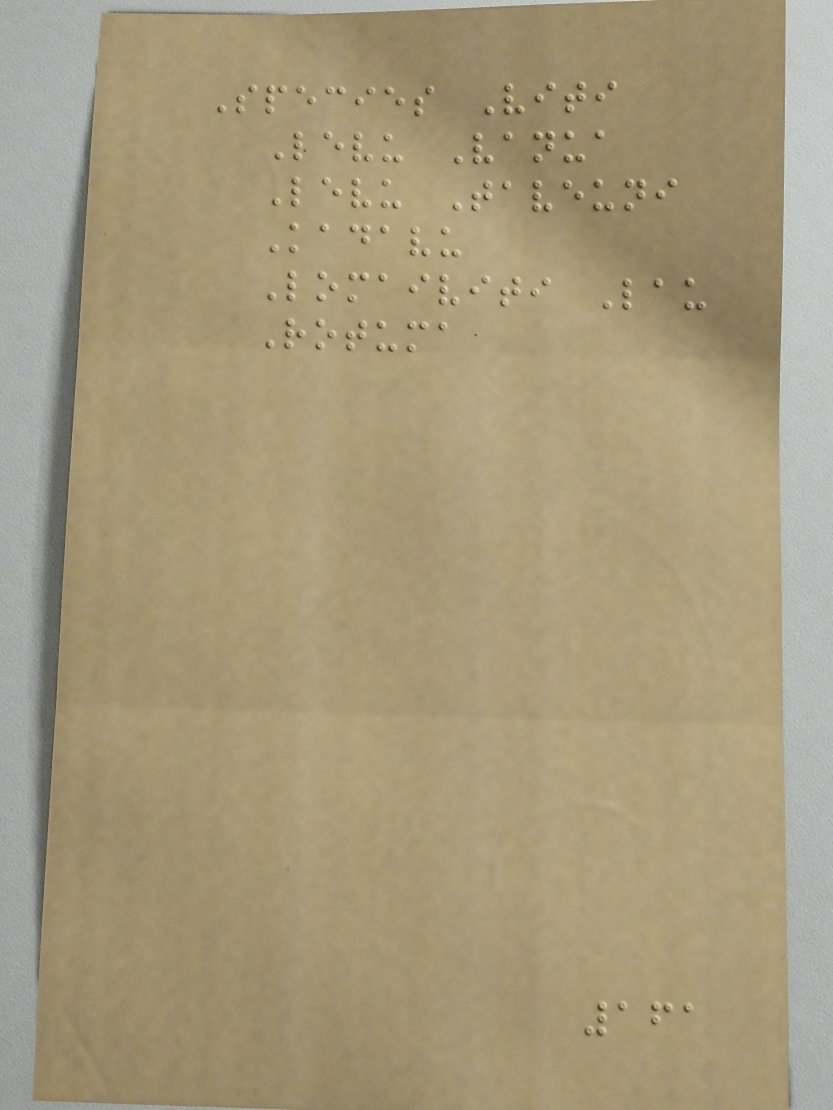Species Viti
Levu Vanua
Levu Taveuni
Kadavu
Lomaiviti Lau
Rotuma
161
